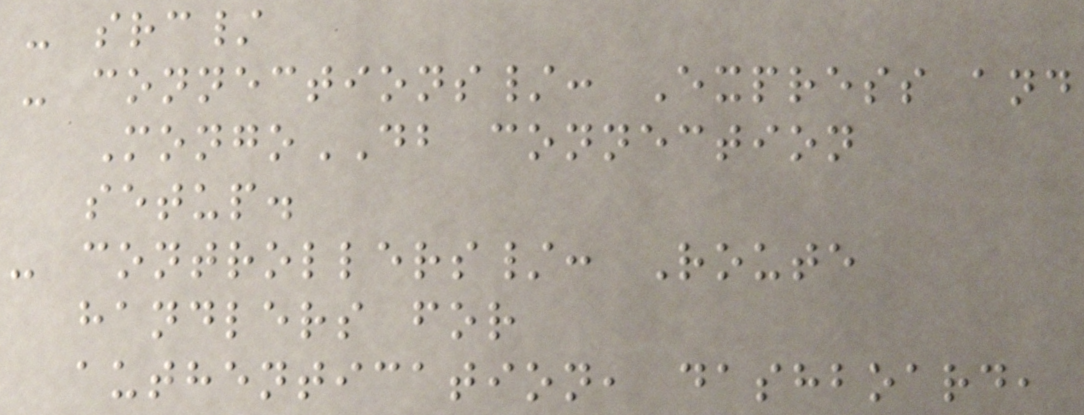- src/
- connections/: Express and
MongoDB connection
setup.
- controllers/: Route
handlers for
authentication, dashboard,
